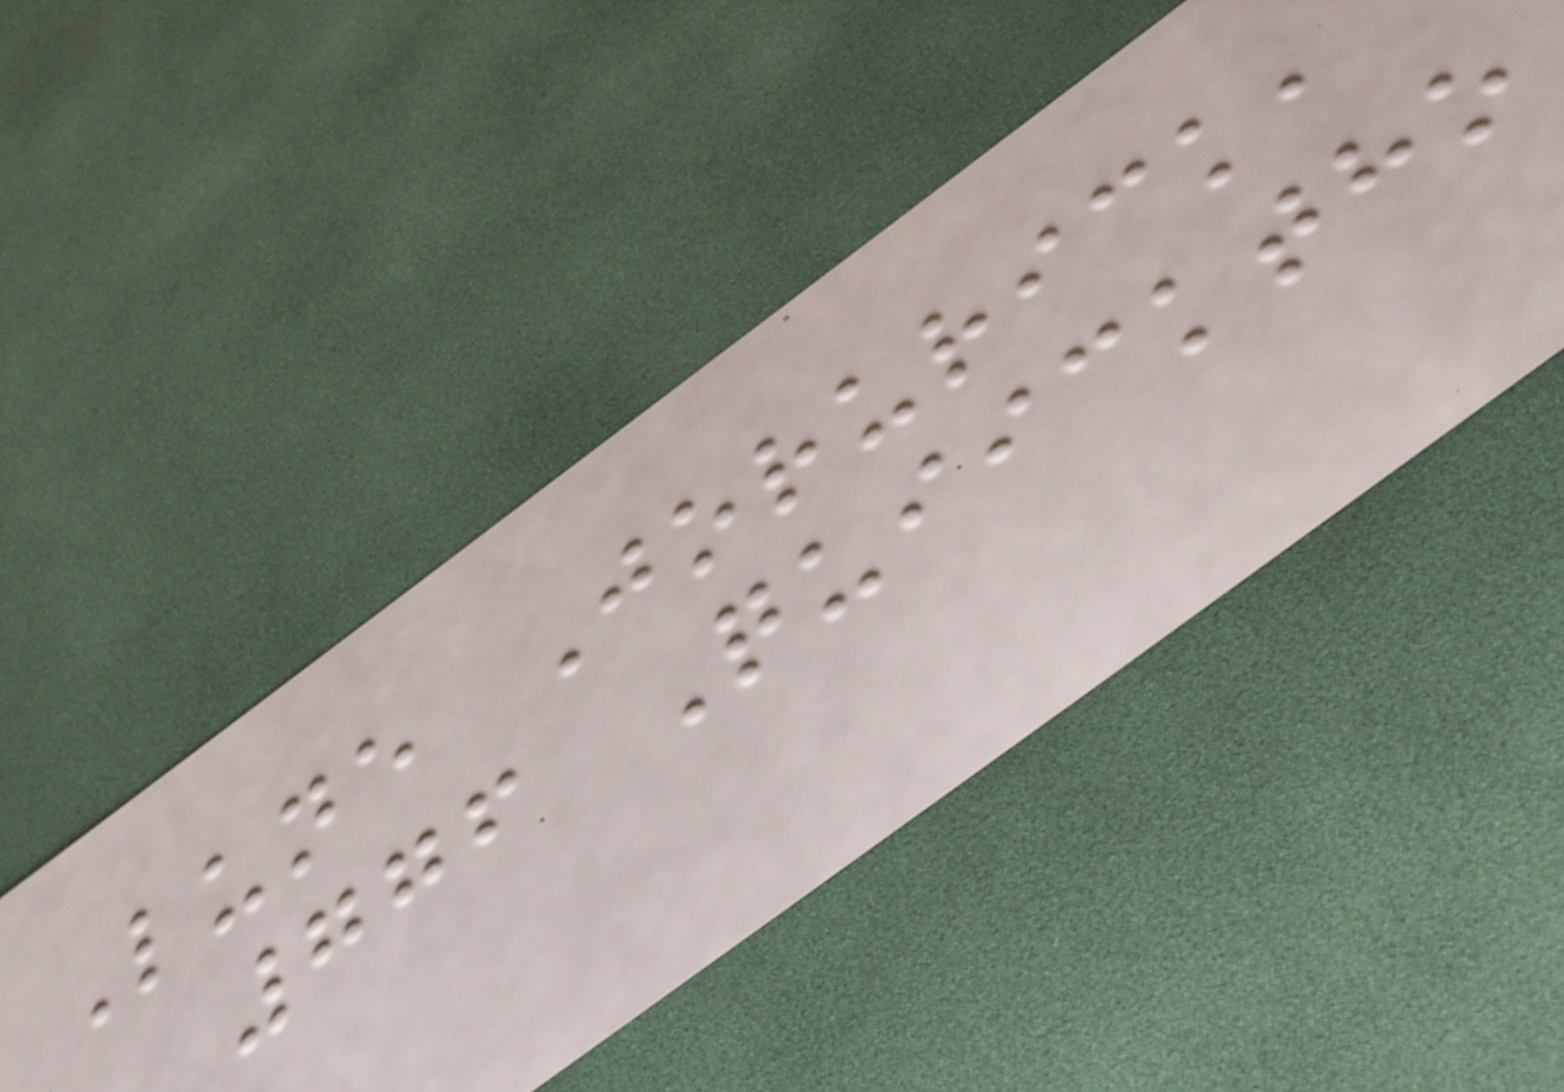Lune Jorurick,
776 Quiicktho
